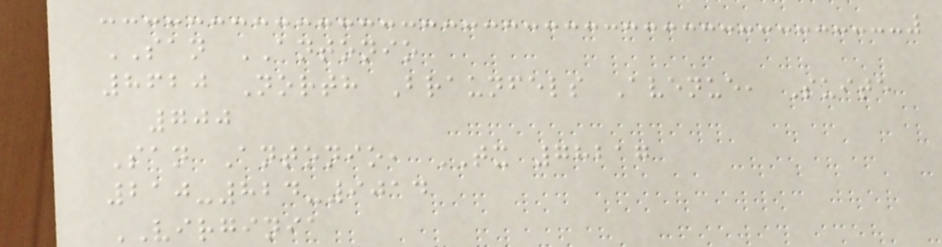SAN ANTONIO
8620 North Braunfels Avenue, Suite
700
San Antonio, TX 78217
210-824-9014
VIRGINIA
